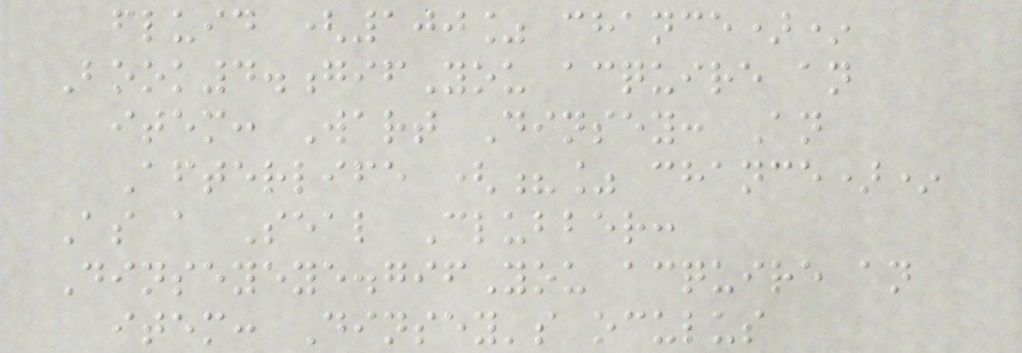fluid (100% chance)*
Book4.gifYou acquire an
item: Wart Dinsey: An
Afterlife (?% chance)*
As a Seal Clubber:
Dinseyeye.gifYou acquire an
item: Dinsey's oculus
